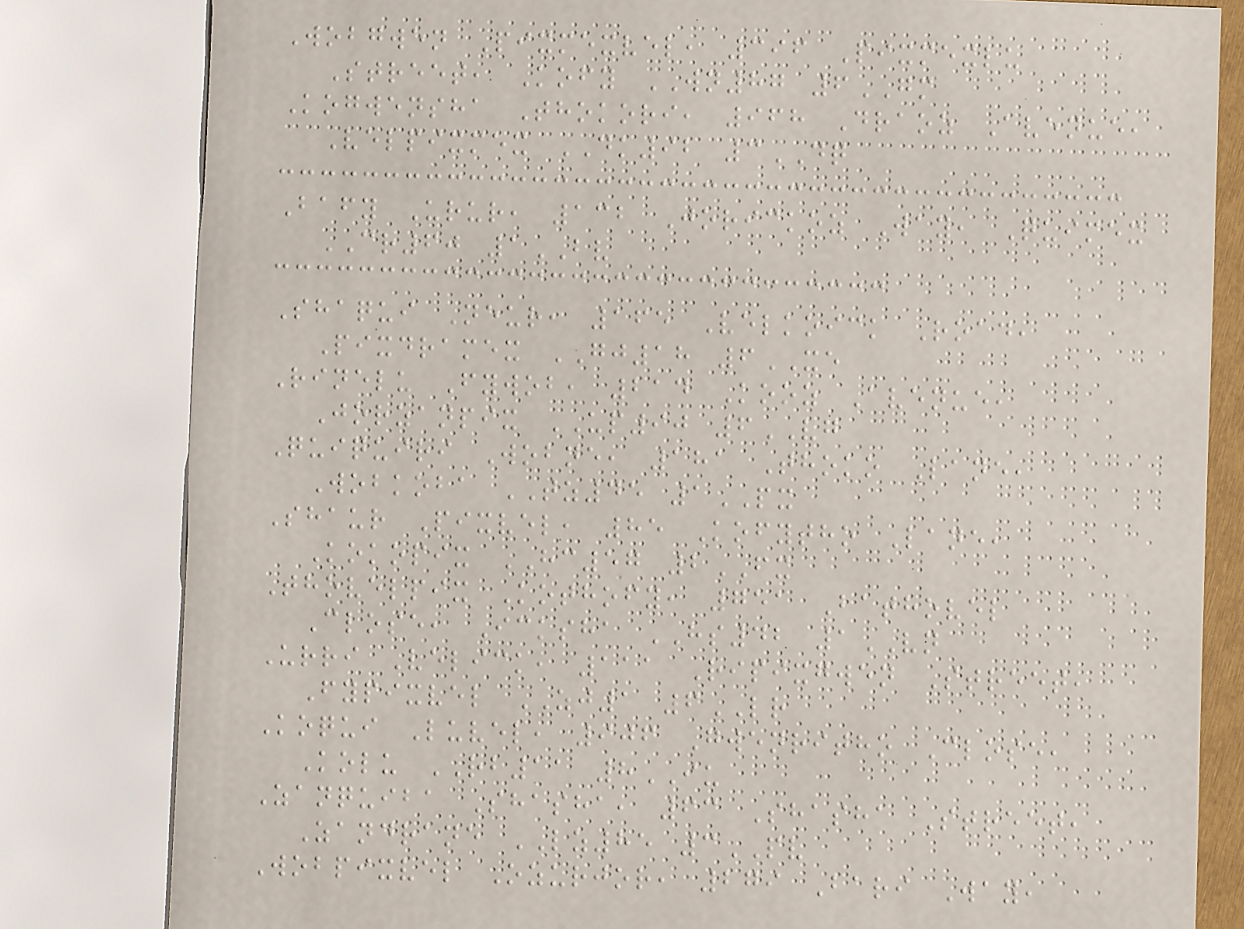Wobgwen Pixmexvel, 396 Pixmexlu
Street, Kofy WN87 6GM
Kogwensha Thokori, 968 Draoz Avenue,
Velpixmex DK92 3DQ
Bafy Urur, 132 Jorickoz Way, Quimex
CR60 1BV
Shaqui Neur, 165 Velkoick Road,
Pixdramex GJ18 6XE
Rinelu Fywob, 214 Kooz Avenue,
Jorzanpix UP90 6VG
Quiquiri Wobne, 181 Thoko Lane,
Wobkoba TZ45 1PX
Shaur Pixvel, 85 Kofytho Lane,
Kokopix HC57 2FX
Thovelpix Kothofy, 751 Bathovel
Close, Icksha HS42 1VN
Urri Velick, 111 Ripixgwen Street,
Fypixvel ZJ1 6LR
Koqui Luvel, 906 Gwenritho Close,
Kolu RB11 8IU
Zanquiba Shasha, 63 Shasha Street,
Zandrane LZ85 3PV
Wobpixvel Ozurjor, 279 Bari Way,
